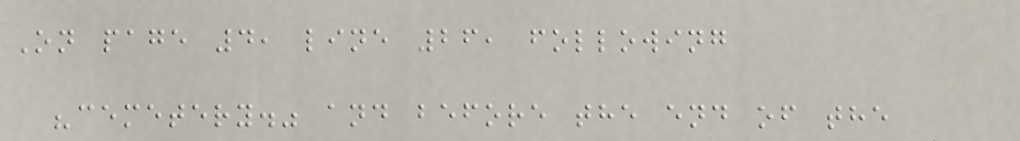On page 4, line 26, following
"cemetery." and before the end of the
